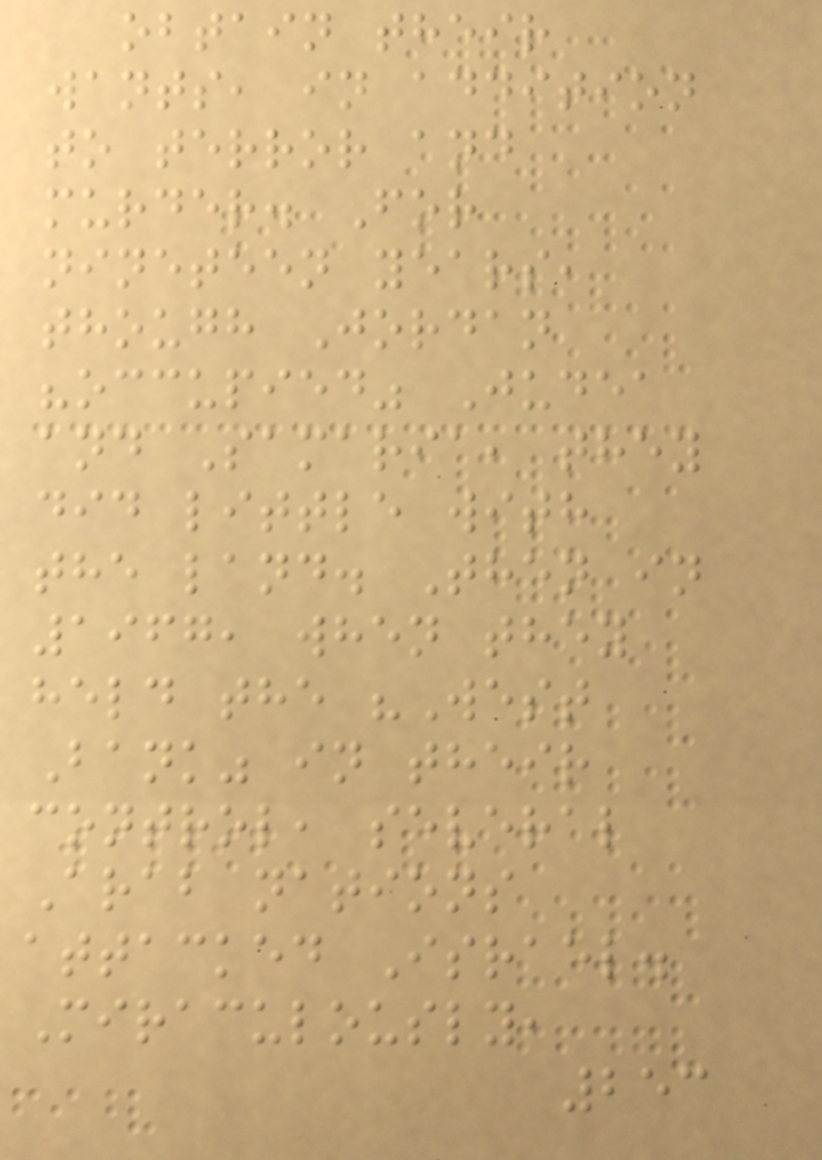obtain their
wants, in addition
to terror and
murder. For
nineteen years,
though Jordan
"occupied" Judea
and Samaria, they
did little with
the land. Then in
1967, when they
held the "West
Bank" in their
control, several
Arab nations
attacked Israel.
Miraculously,
253
